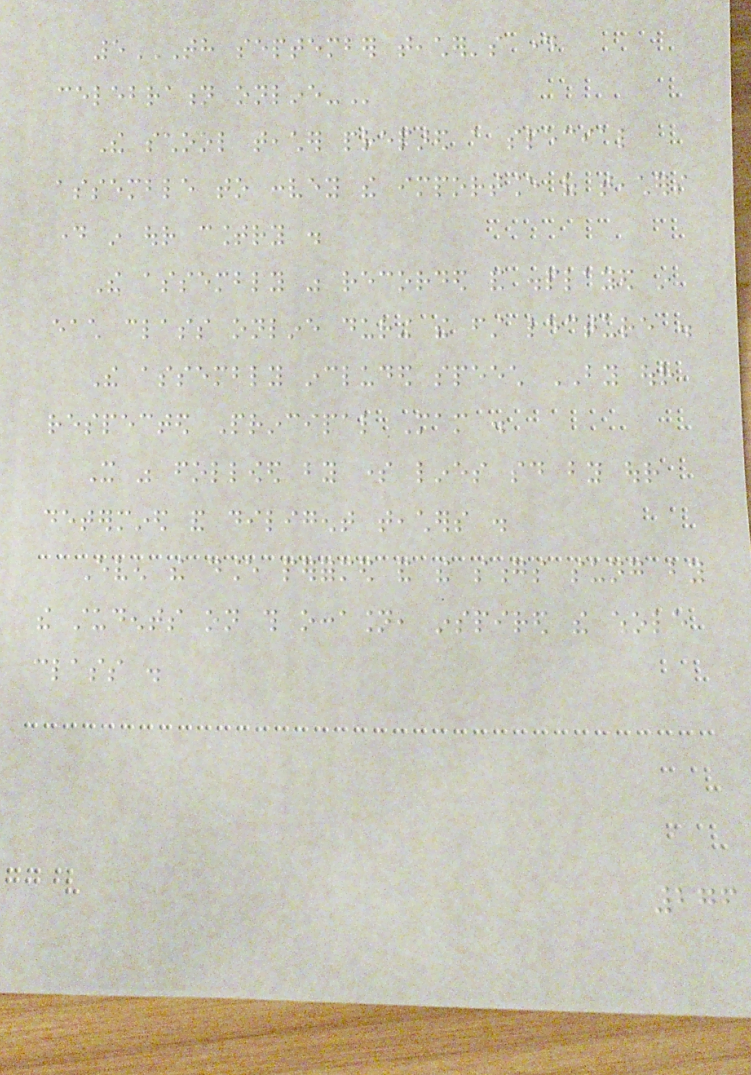5TH SEPTEMBER TEACHER'S DAY
CELEBRATION ONLINE-
The school teacher prepared a special
assemble to convey the importance of teachers
day in our country .
The assembly was recorded and displayed in
each class online during the first lecture .
The assembly included speech BY our
respected Principal Mam .
It was followed by some lines said by our
determined and diligent teachers .
Even the dance performed and the songs sung by
the students on this occasion, inspired the whole
class .
276
